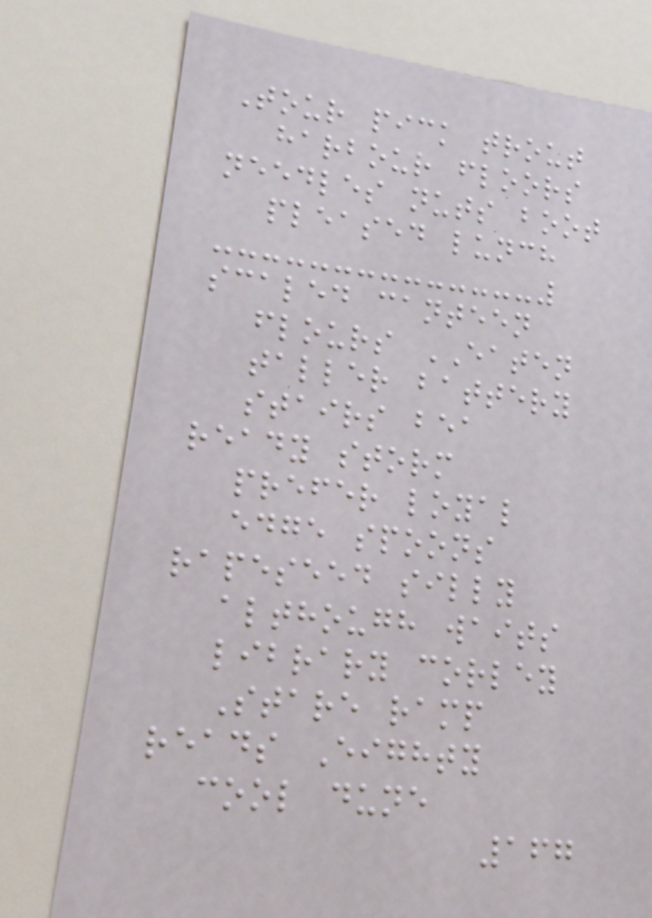Tour pick trout
harbour floors
needles nuts boot
pleased lunch
scaled canteen
flours EATEN
taller battery
stairs bea
ready storm
prefer loyal
edge spoons
rapeseed silly
although waits
library corley
Stare ramp
reads Eighty
cool dune
167
